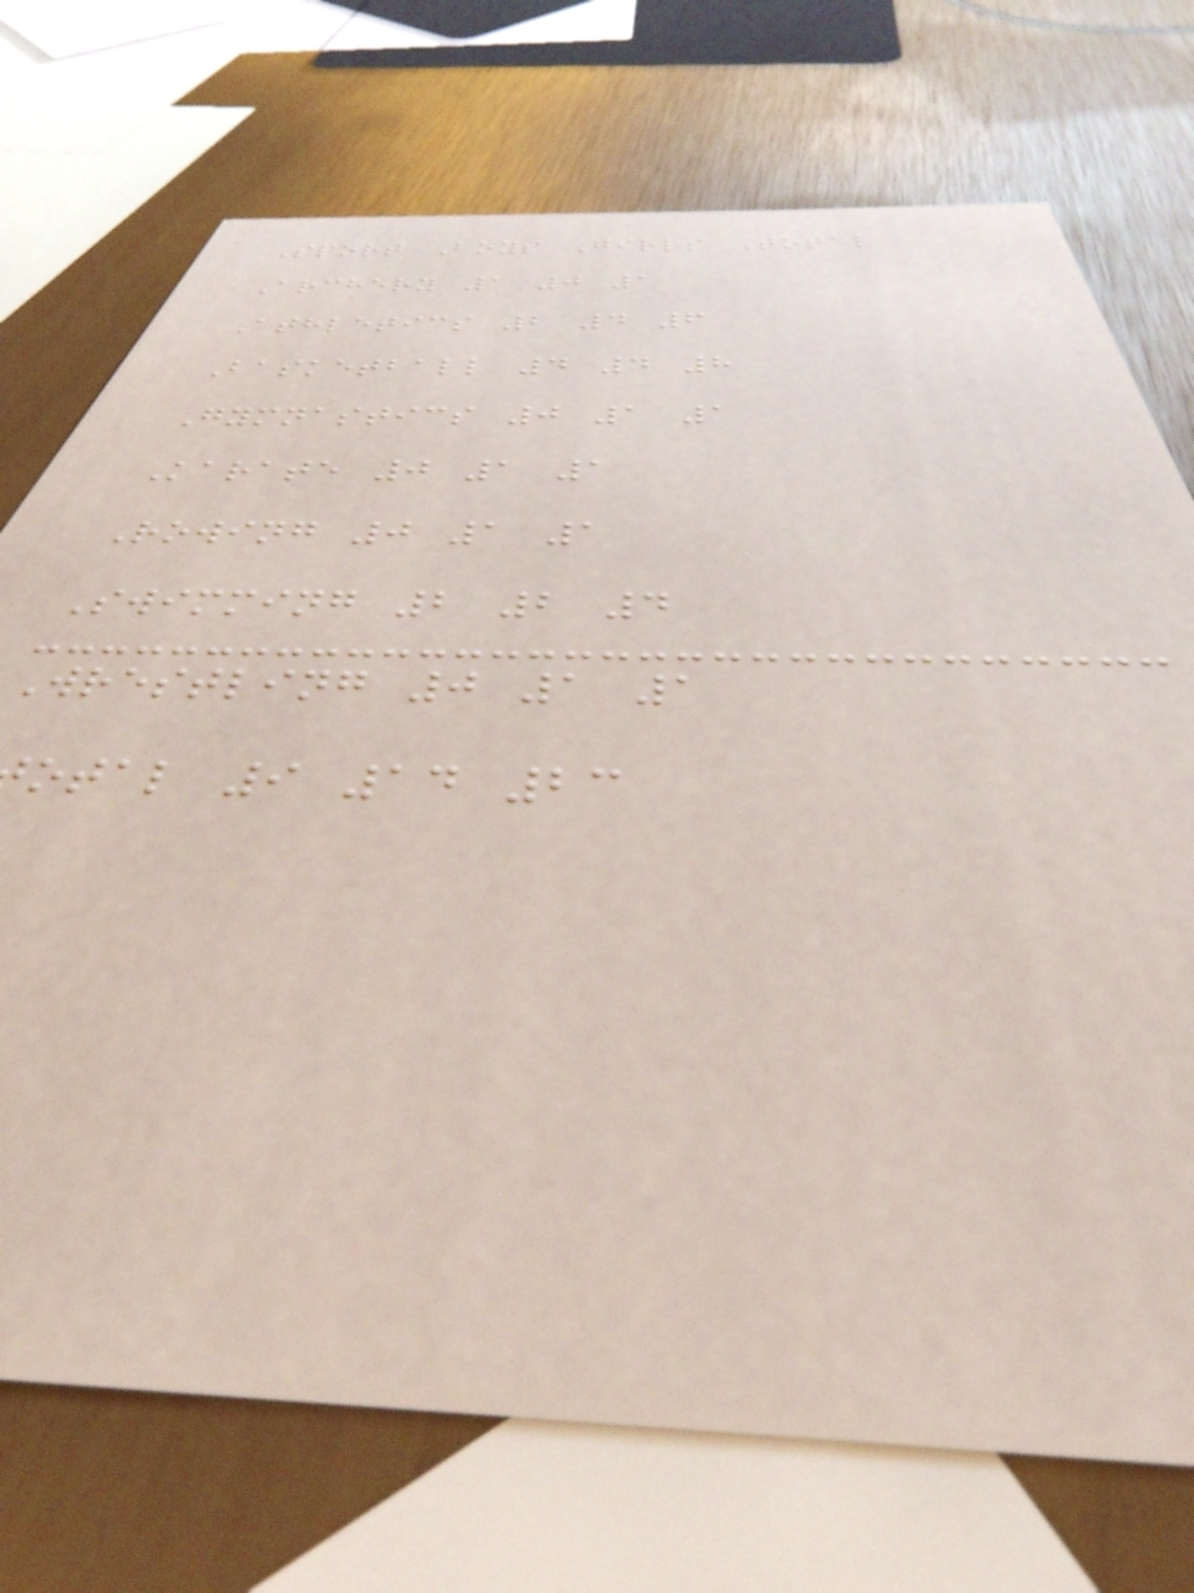Sport Boys Girls Total
Archery 1 0 1
Athletics 2 4 6
Basketball 4 4 8
Gymnastics 0 1 1
Karate 0 1 1
Rowing 0 1 1
Swimming 2 2 4
Wrestling 0 1 1
otal 9 14 23
